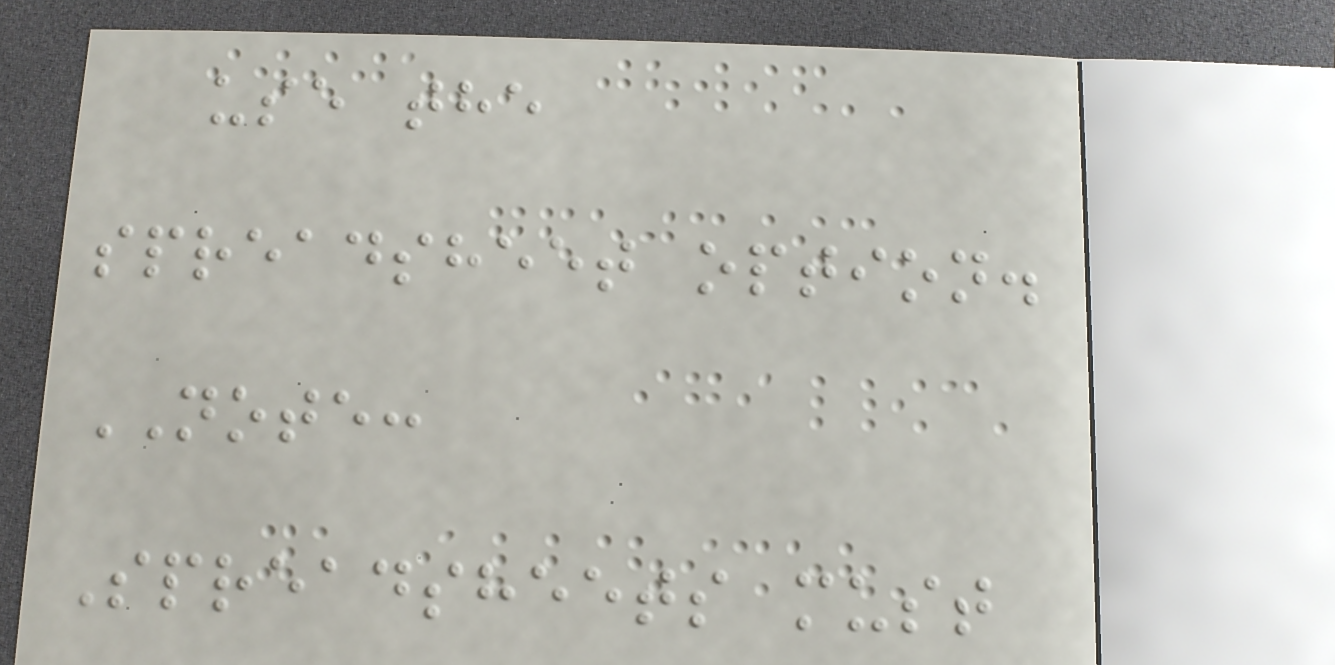use the
spreadsheet option.
NOTE:
Spreadsheets must
